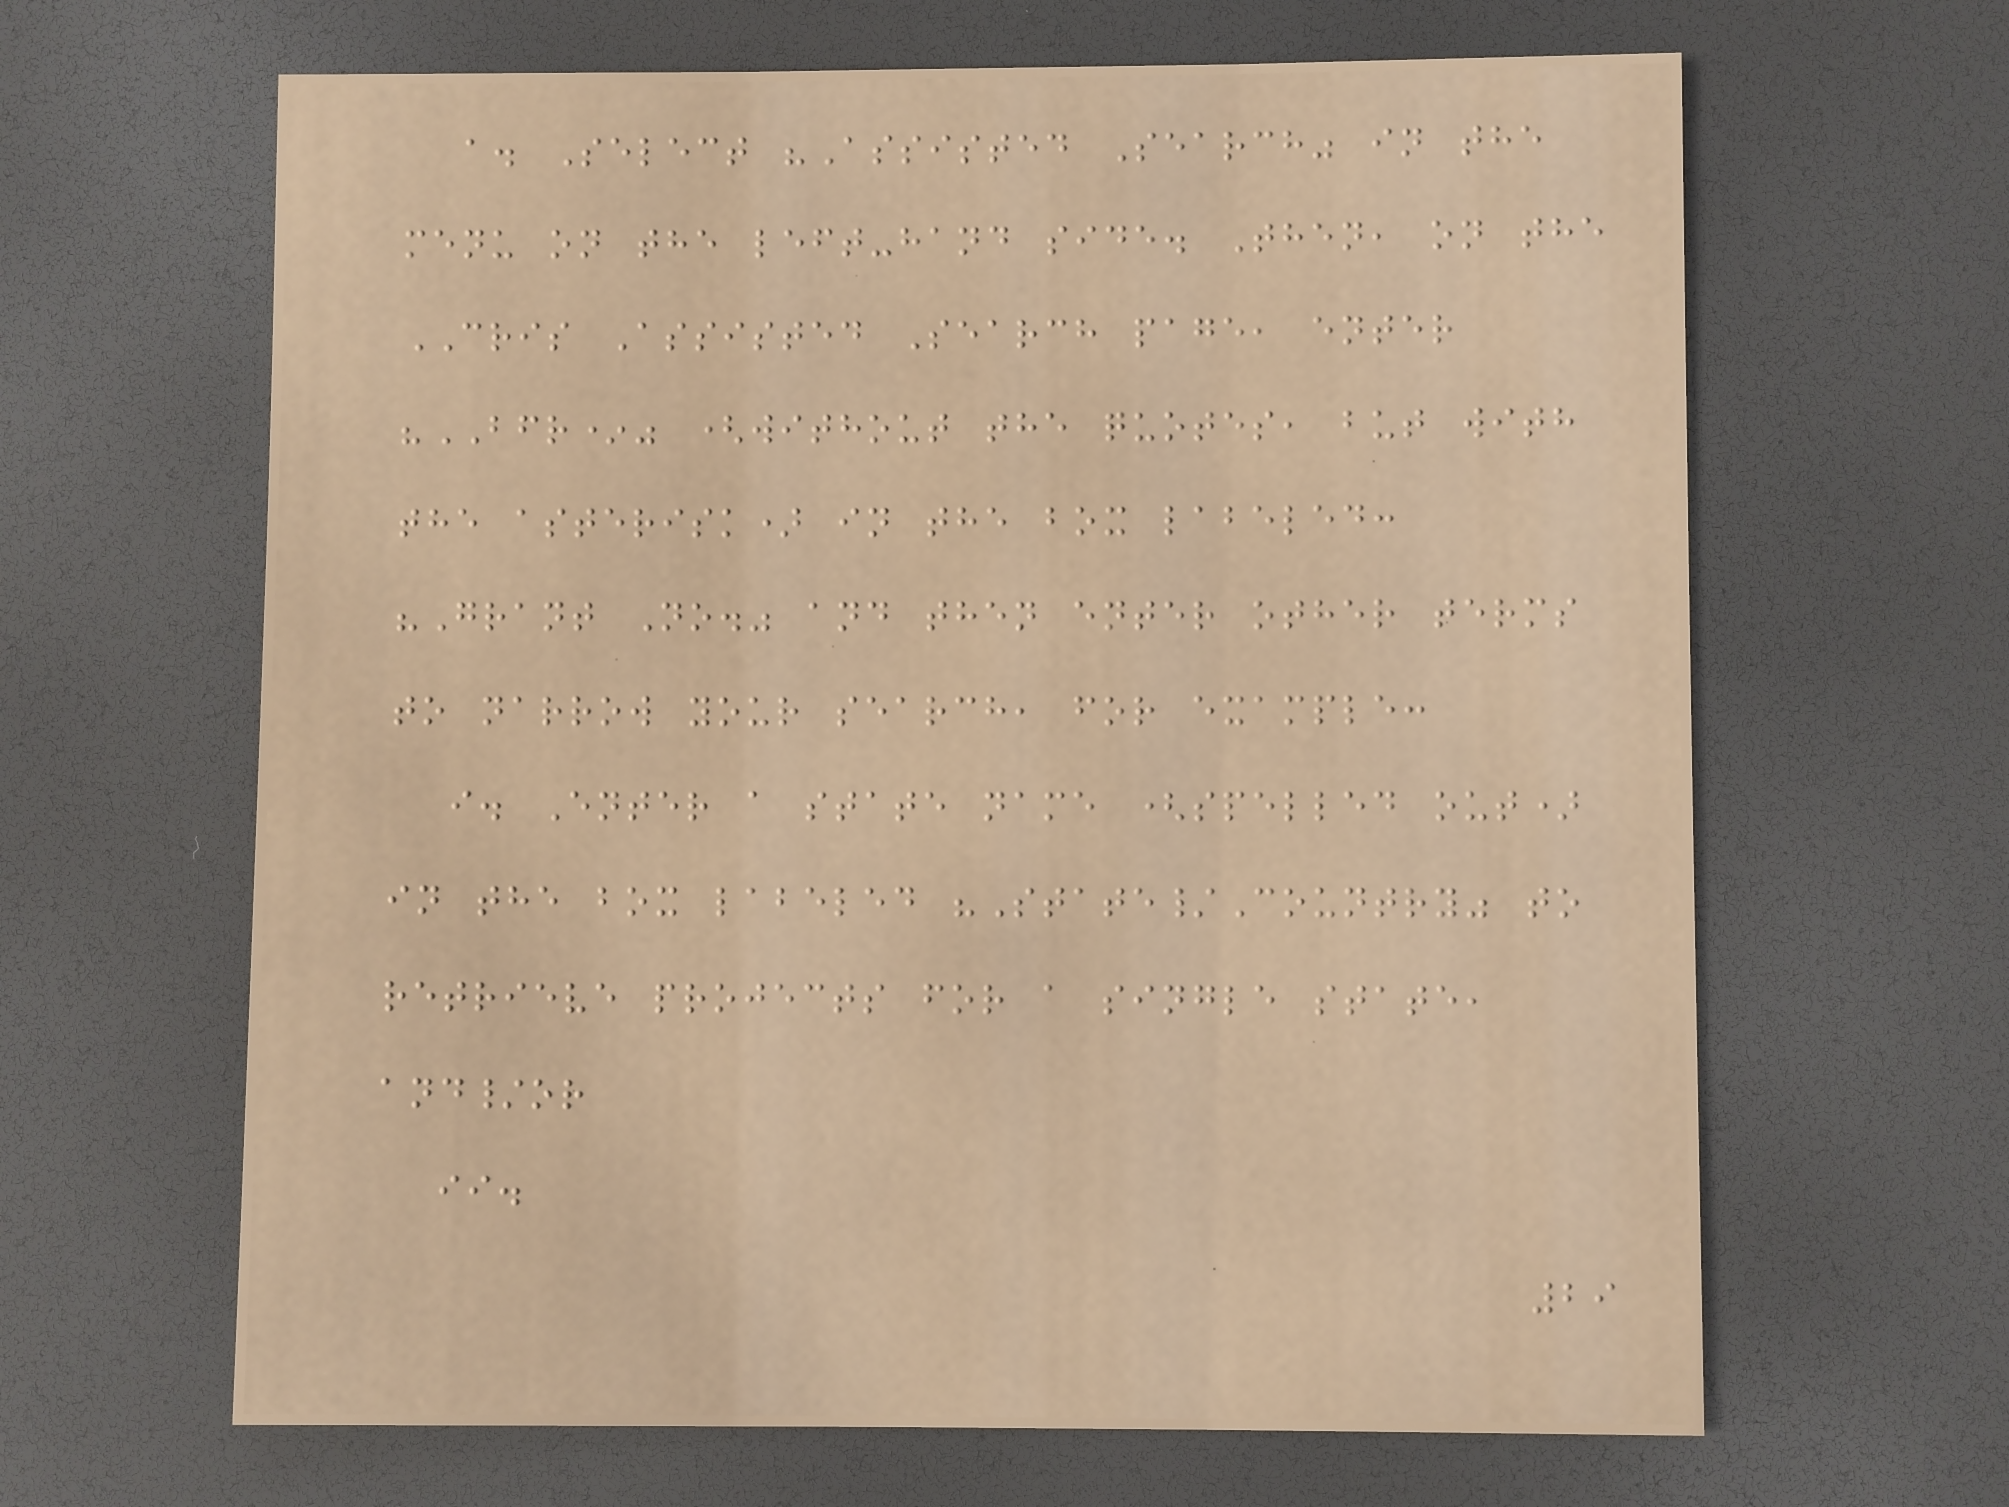a. Select "Assisted Search" in the
menu on the left-hand side. Then, on the
CRIS Assisted Search page, enter
"BFR*" (without the quotes, but with
the asterisk) in the box labeled:
"Grant No." and then enter other terms
to narrow your search, for example:
i. Enter a state name (spelled out)
in the box labeled "State/Country" to
retrieve projects for a single state,
and/or
ii.
29
